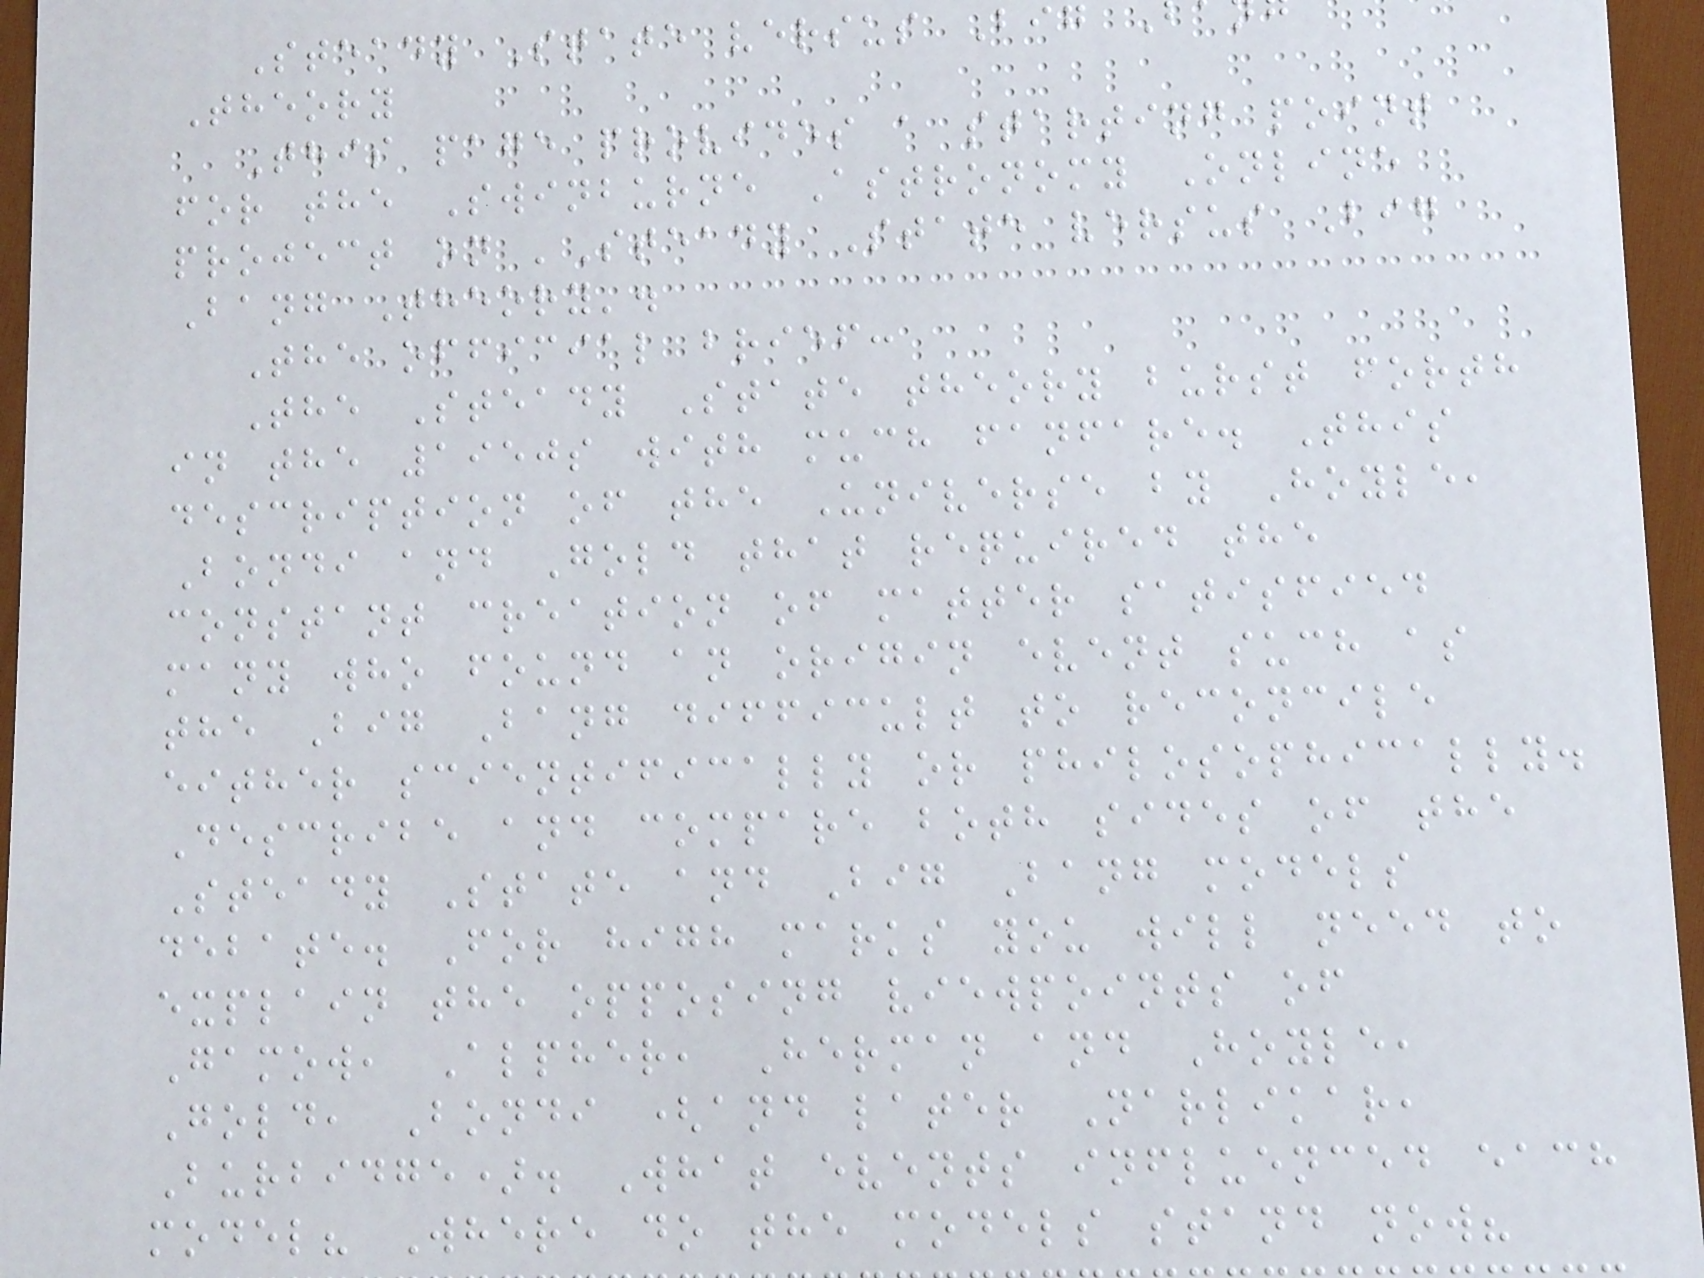Steady State versus Big
Theory
This page provides a starting point
for the Swinburne Astronomy Online
project on 'Steady State versus Big
Bang Theory'.
The official brief:
The Steady State theory burst forth
in the 1950s with much fanfare. This
description of the Universe by Hoyle,
Bondi and Gold that required the
constant creation of matter satisfied
many who found an origin event such as
the Big Bang difficult to reconcile
either scientifically or philosophically.
Describe and compare both sides of the
Steady State and Big Bang models
debate. For high marks you will need to
explain the opposing viewpoints of
Gamow, Alpher, Herman and Hoyle,
Gold, Bondi (and later Narlikar,
Burbidge). What events influenced each
model? Where do the models stand now?
